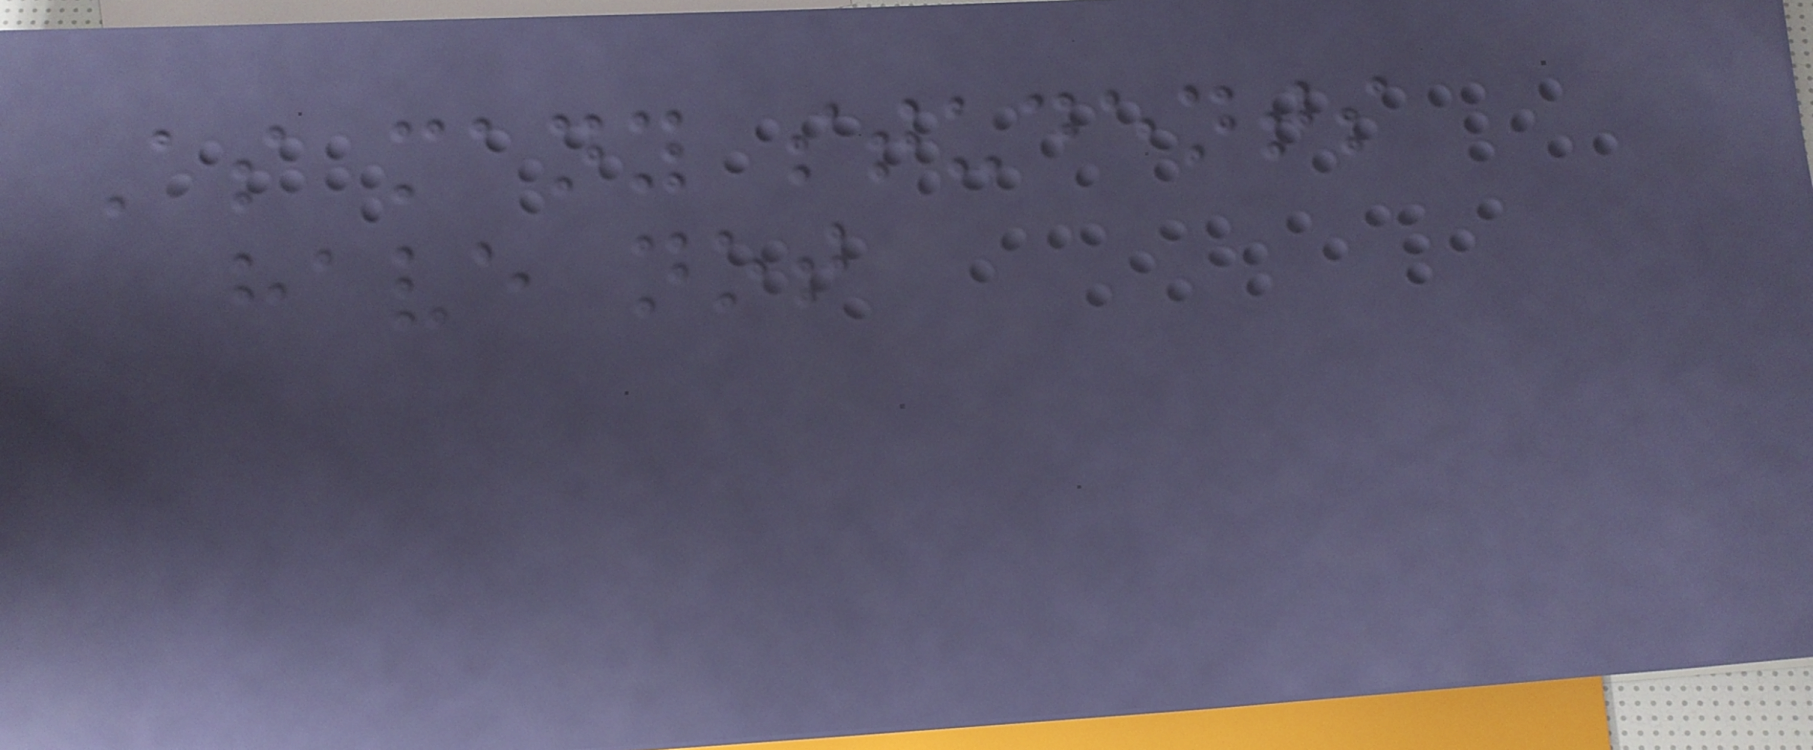As many students
have not
